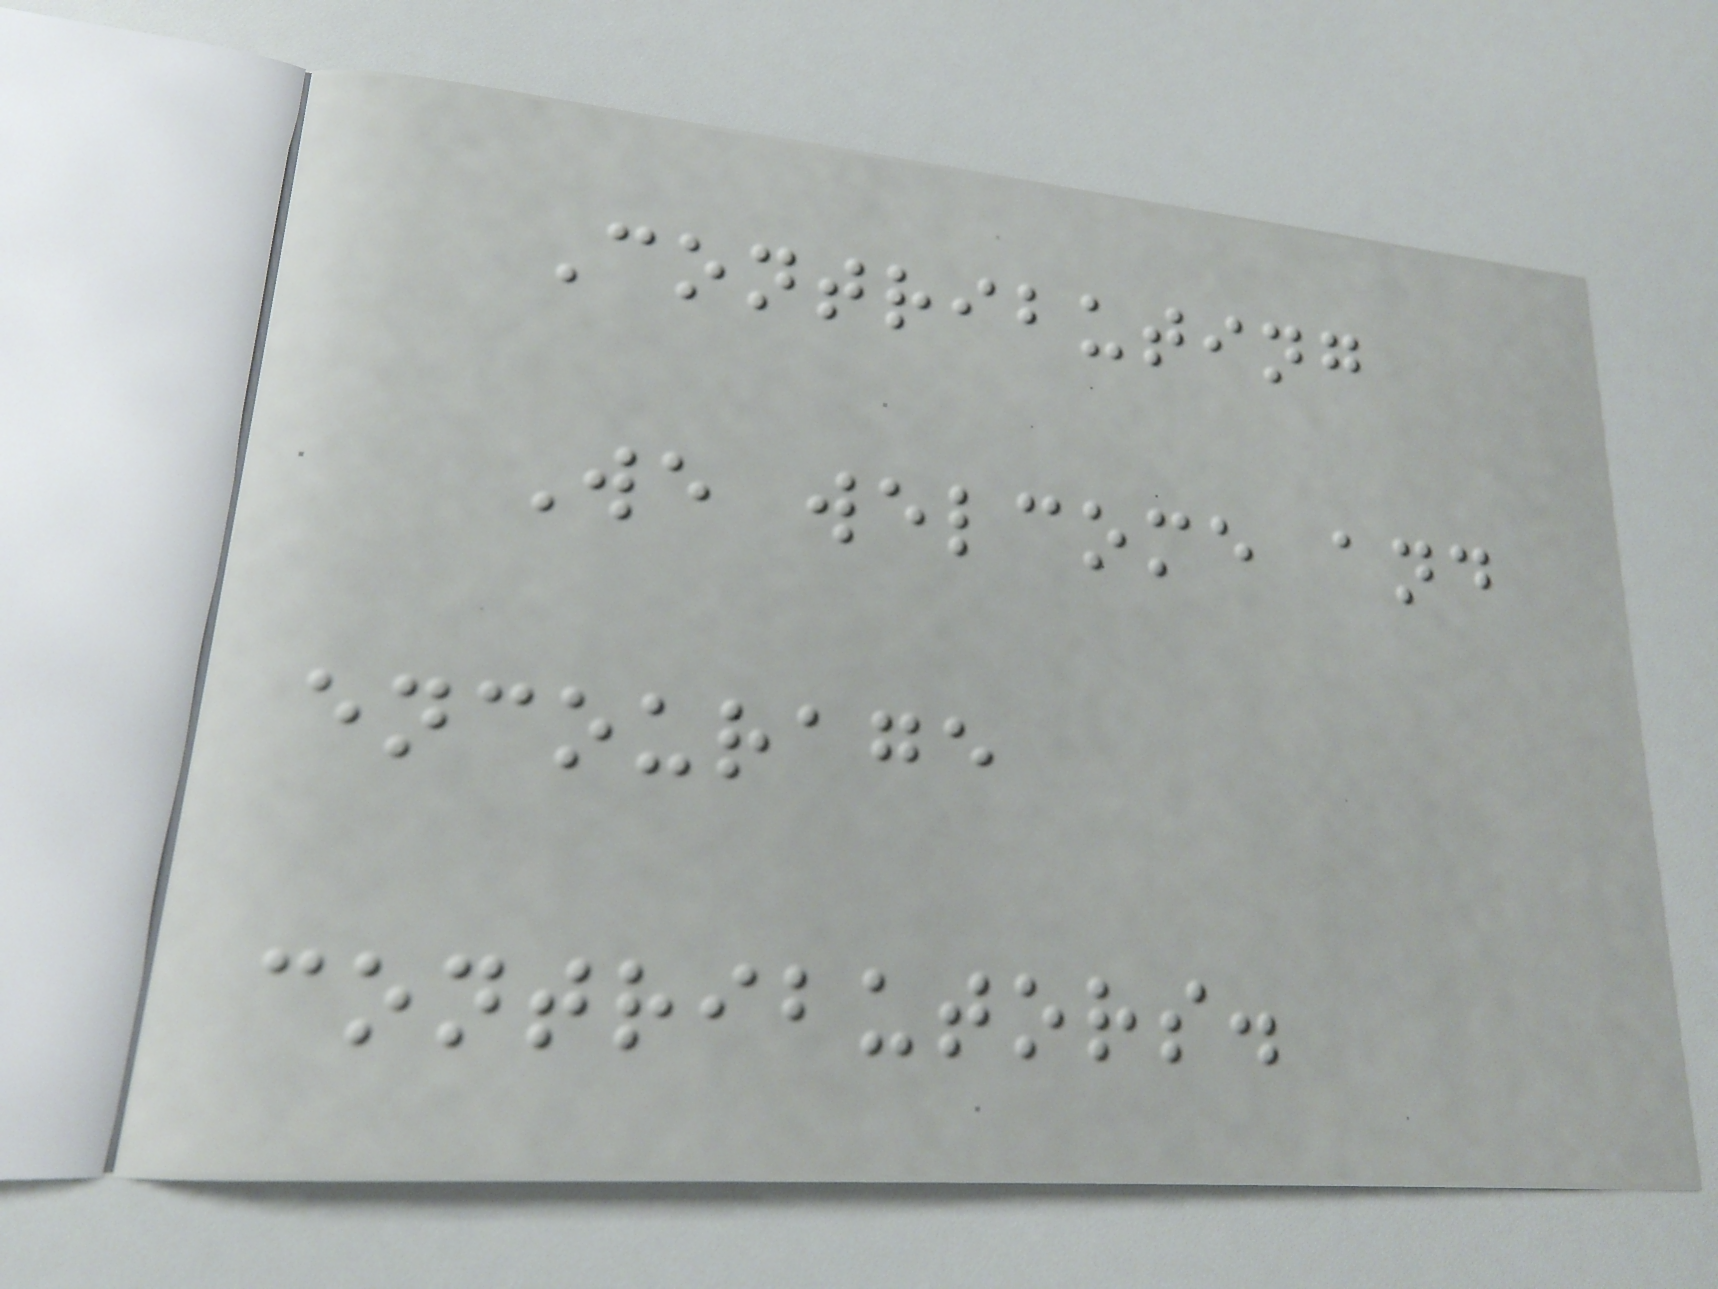Contributing
We welcome and
encourage
contributors.
